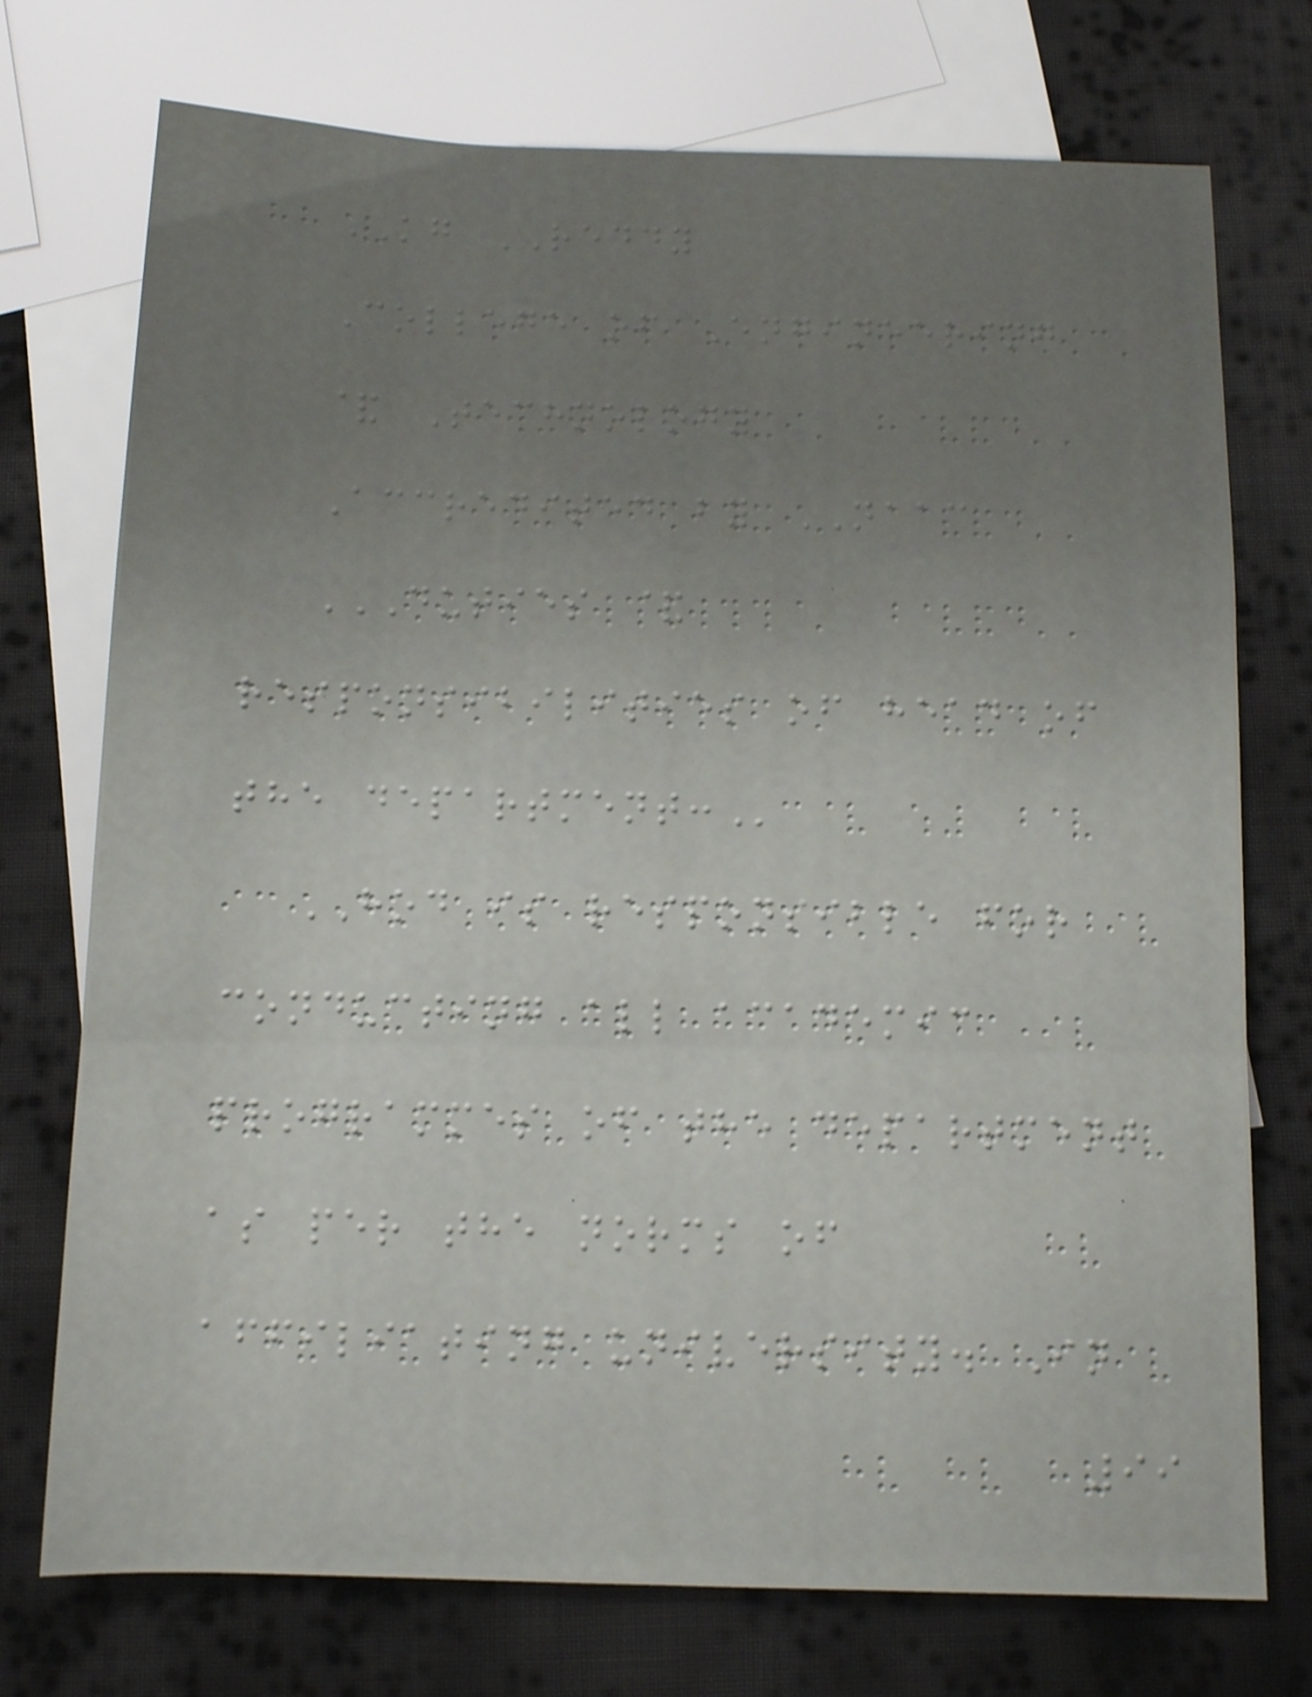KG REDDY
College of Engineering
& Technology
Accredited by NAAC
DUTIES &
RESPONSIBILITIES OF HEAD OF
THE DEPARTMENT:
HOD is responsible for
conducting all academic
programmes of the department
as per the norms of
affiliating university. In
99
